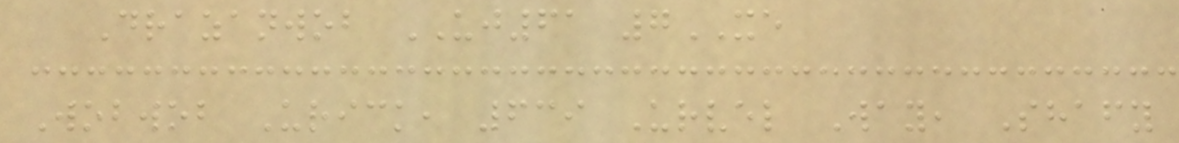Drazanwob UJ61 7XE
Wobwob Urick, 639 Urvel Way, Shafy
